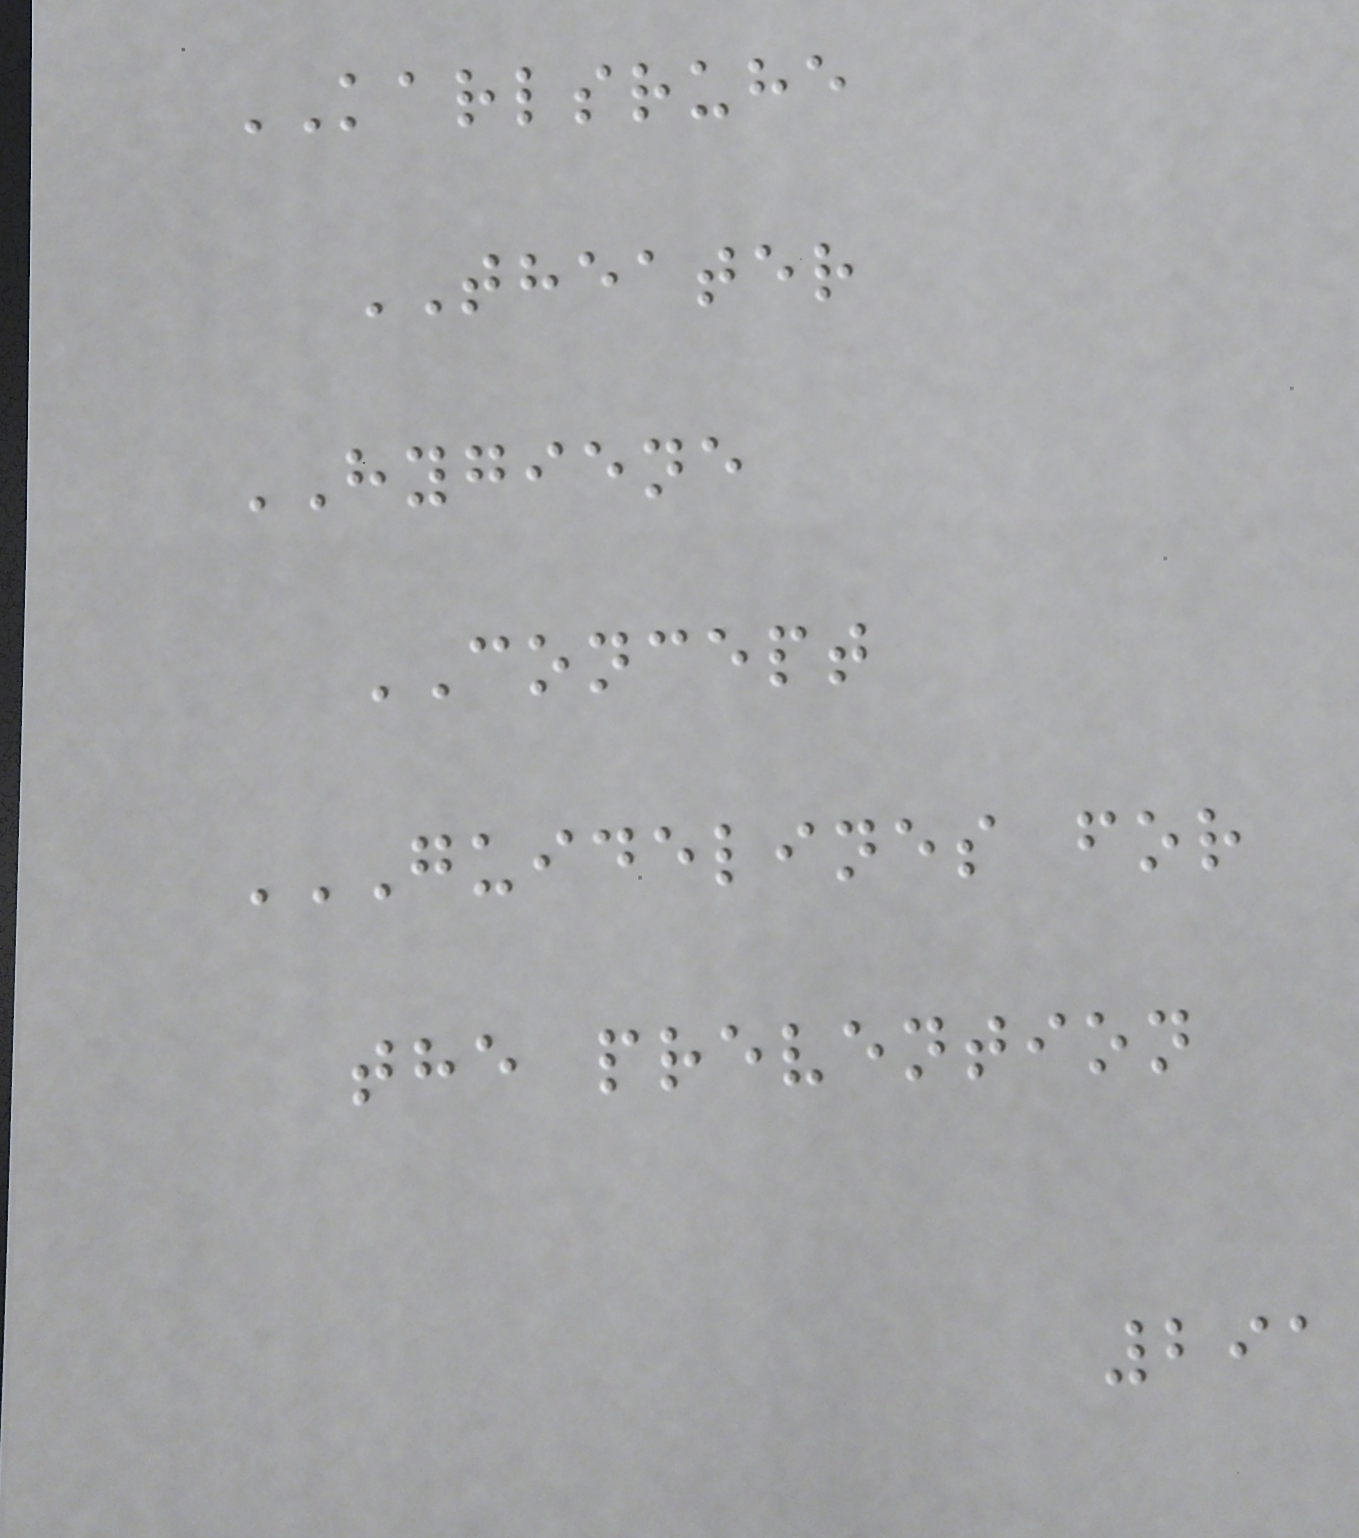KARLSRUHE
THEATER
HYGIENE
CONCEPT
GUIDELINES FOR
THE PREVENTION
291
